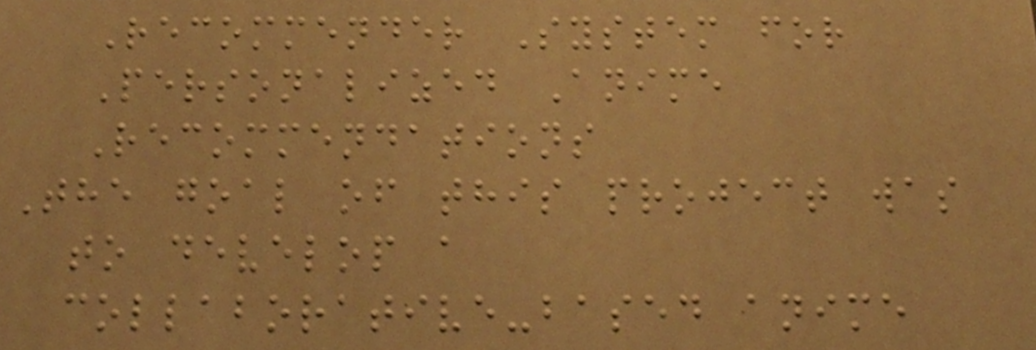Recommender System for
Personalized Anime
Recommendations
The goal of this project was
to develop a
collaborative-based anime
